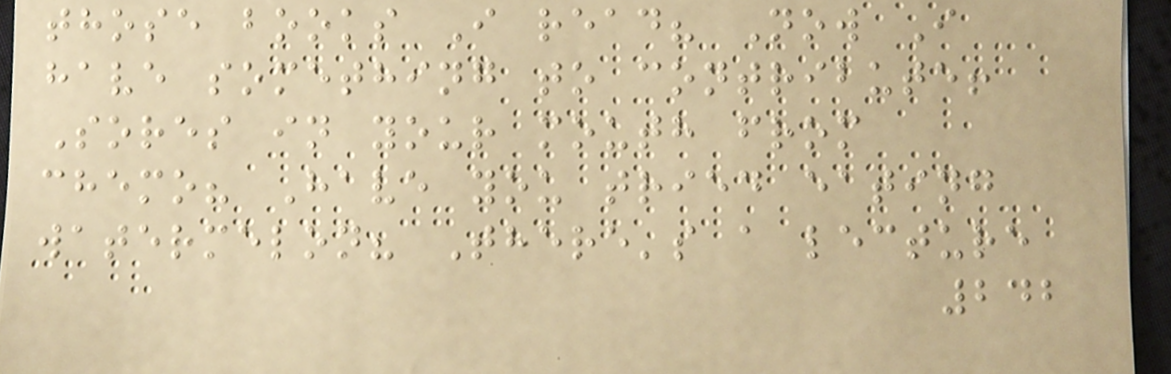those books I read? Now I
have something to contribute!
Sores in your mouth from
chemo? Have you tried eating
watermelon? There's a lecture
242
